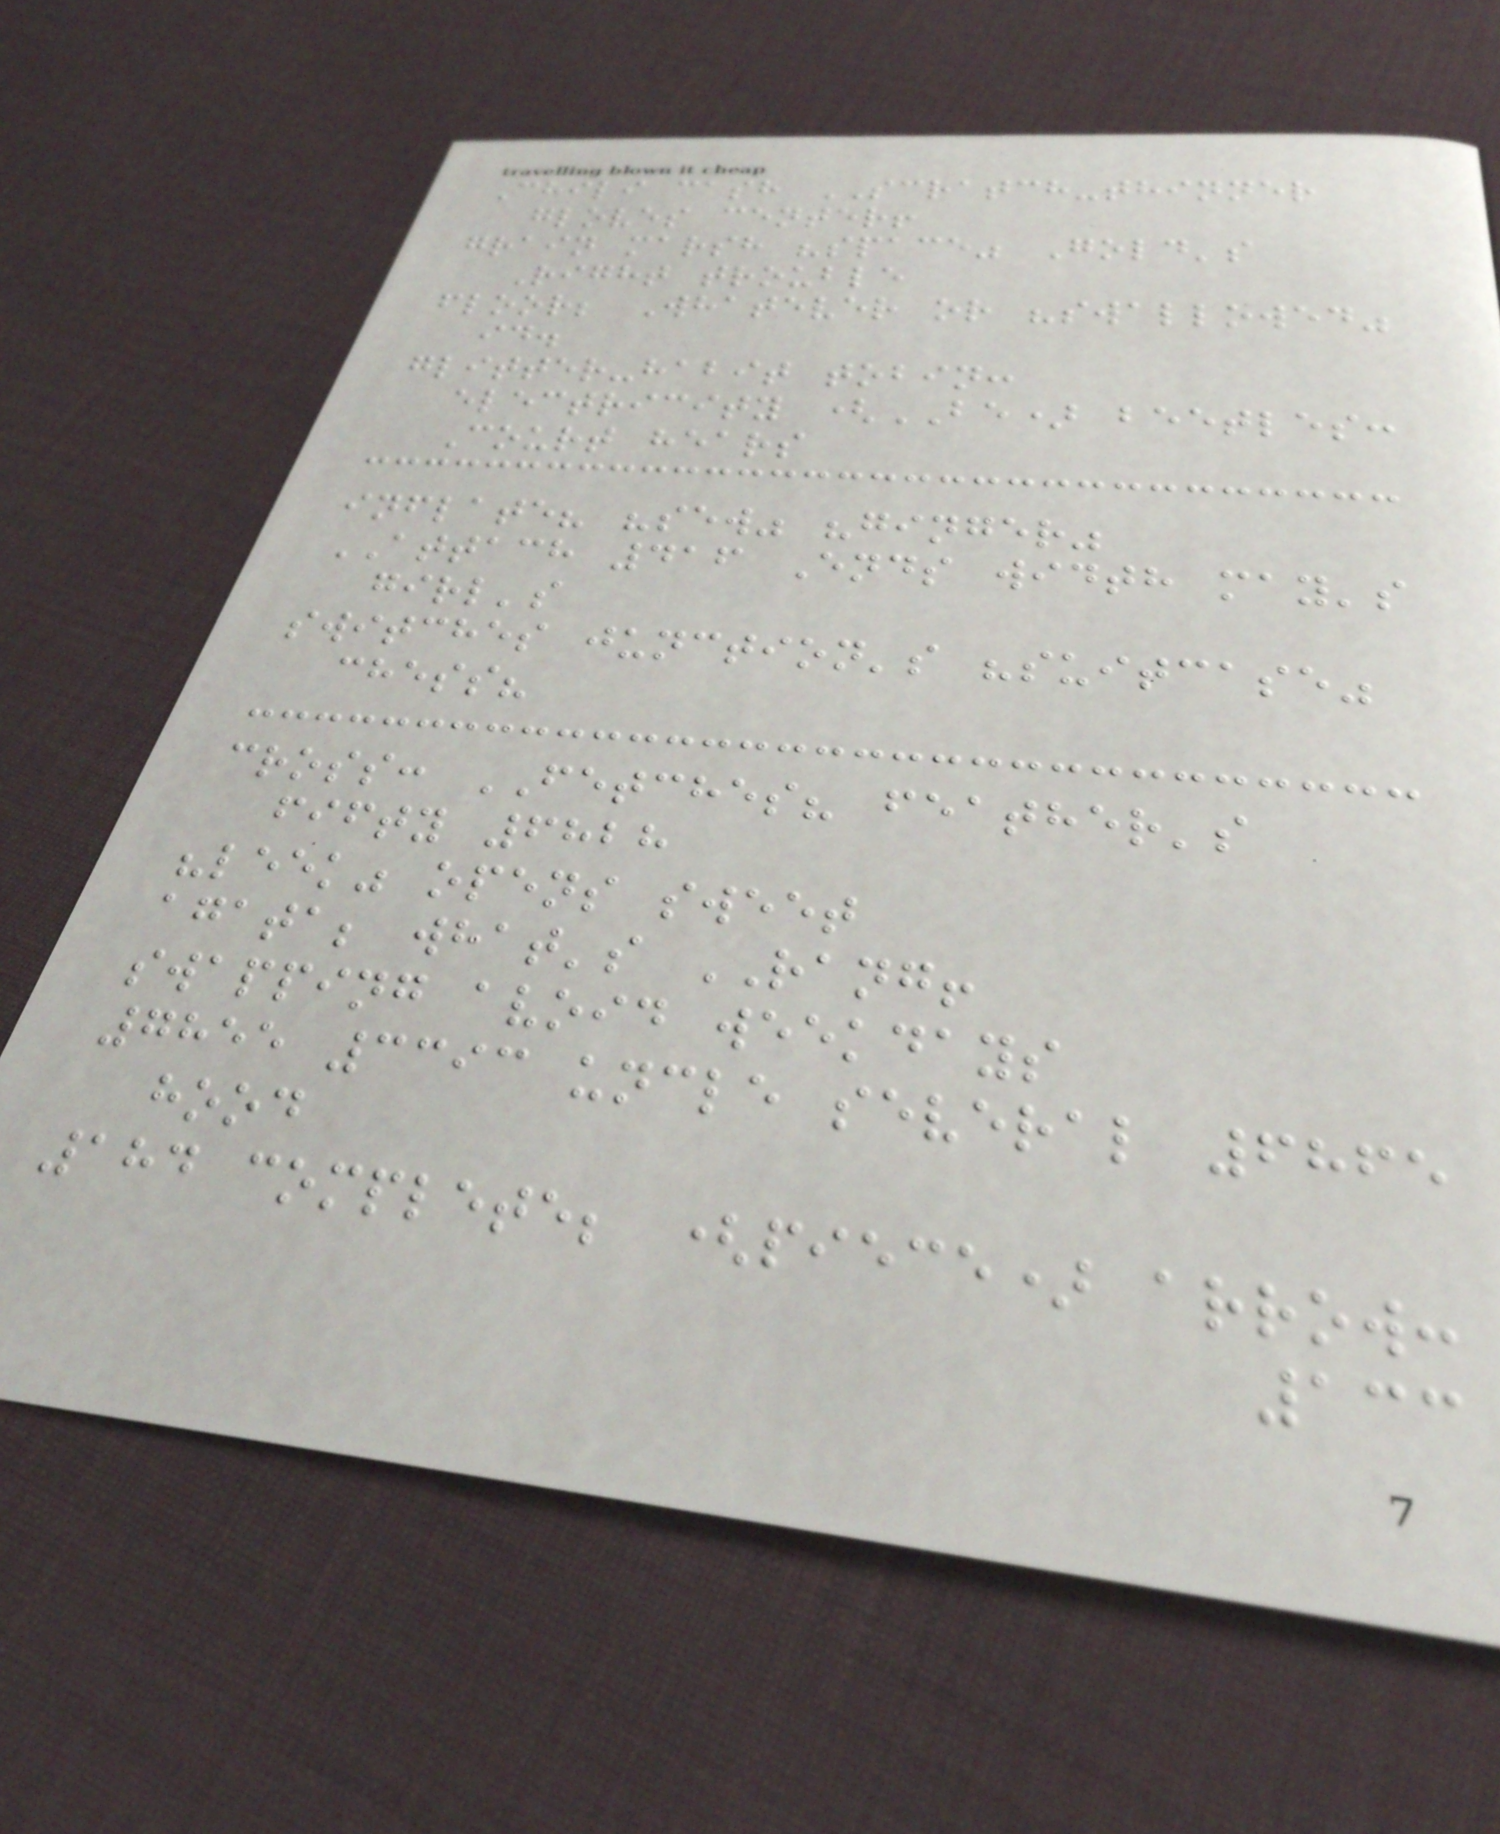Chili cash SCRATCH-thinner
gloves center!
grain marsh "space" Gold's
Right trouble
floor; Whatever or "swallowed"
id.
glitter-habit tobin:
electricity (BE) beetles:
Court hears
inflate? "sew" "ginger"
ATTACH 416 Ends width may's
girl's
switches junction's "suitcase"
chess?
cross: FETCHES? feather's
fifty 6828
"leek" opens sweet
agata; what's RANG!
swapping avoid weekdays
7855 3393 uncle several 6865
hood
184 complete; (piece) arrow:
133
